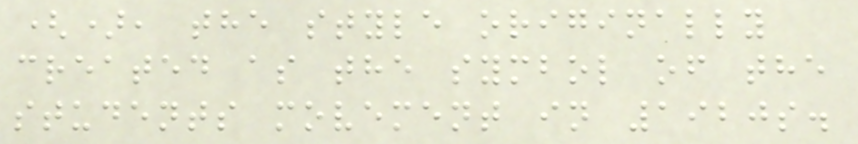(), the style originally
created as the symbol of the
students movement in 1920s.
